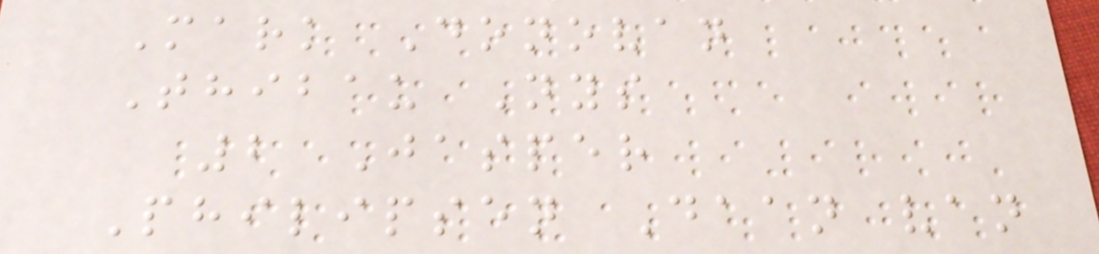Mark Donovan
Thibau Nys
2 Jasper
Philipsen Daan van
